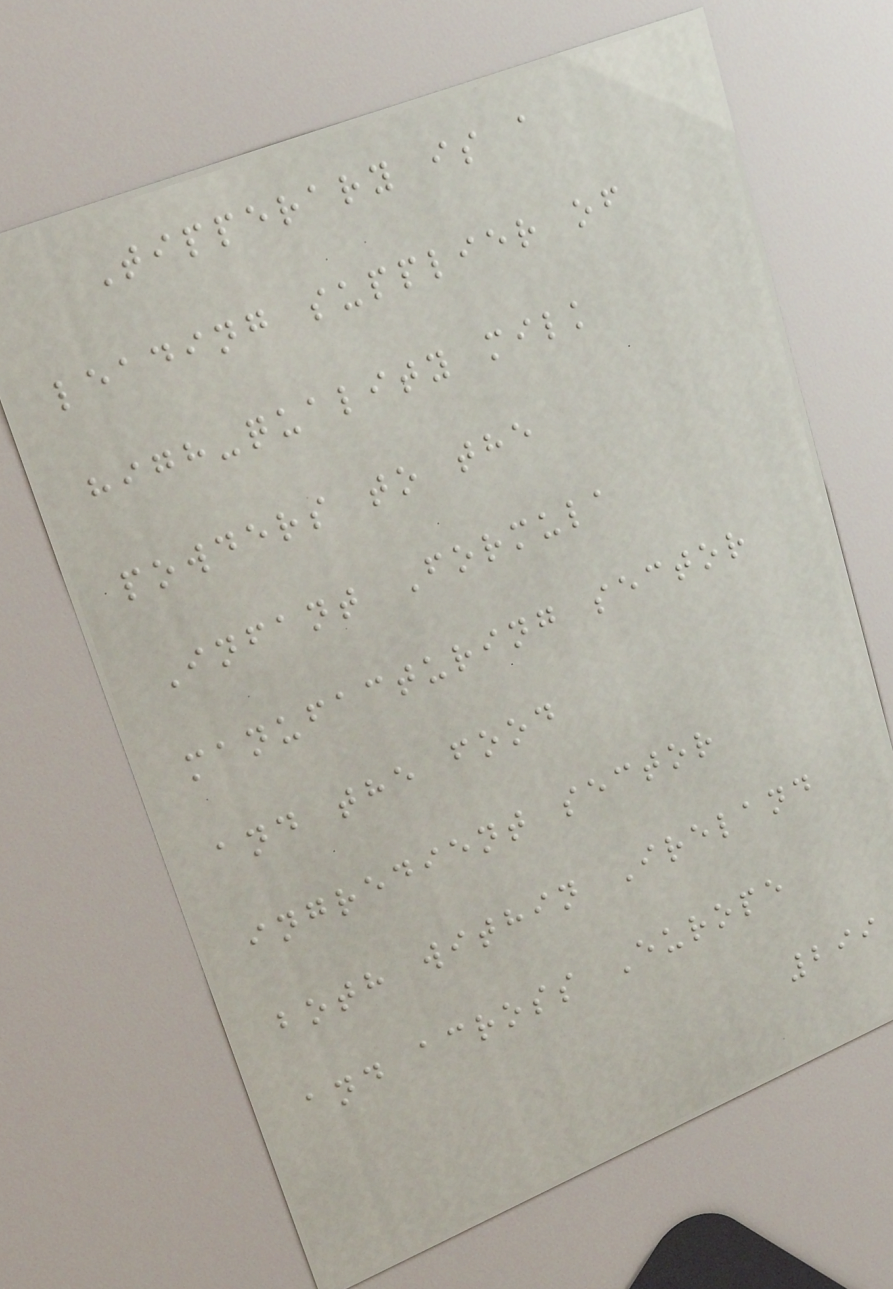Tipperary is a
leading supplier of
high-quality milk
powders to the
Infant Formula
manufacturing sector
and the food
ingredient sector
both within Ireland
and across Europe
299
